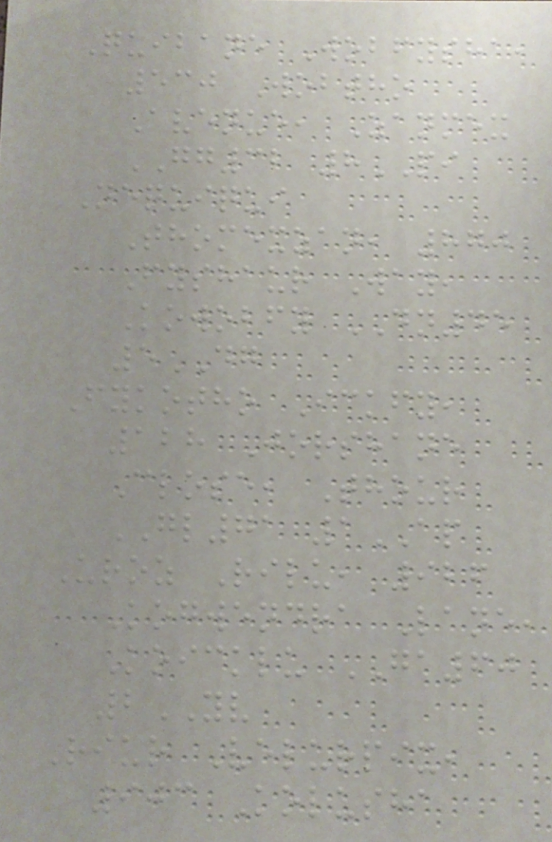Quibane Wobfysha,
530 Wobtho
Avenue, Zanmex
GG32 8PI
Nequiqui
Thomexzan, 870
Fyshaur Way,
Kowobfy DN45
5DG
Fykotho Ickfy,
128 Jorshane
Close, Thour
GL71 1AP
Uroz Rilu, 926
Kogwendra Lane,
Koicklu GA60
2YV
Riur Velurpix,
903 Kolusha
